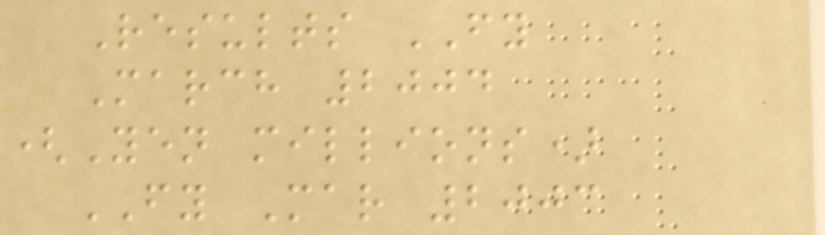Results FY
March 2004
(Yen millions)
FY Mar 2003
